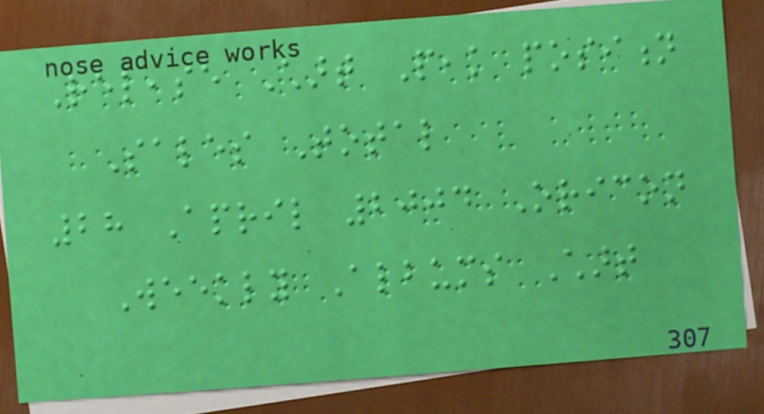Release Chart Peak position
Sales Total
28 April 2004 Oricon
Weekly Albums Chart
